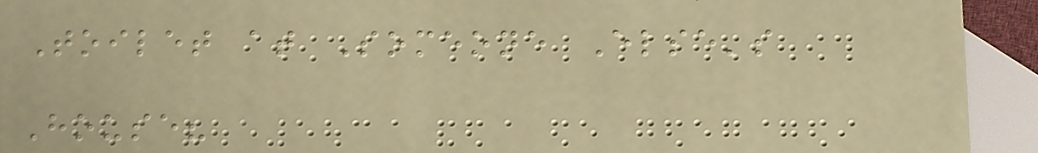Toilet at Someone Else's
House?
